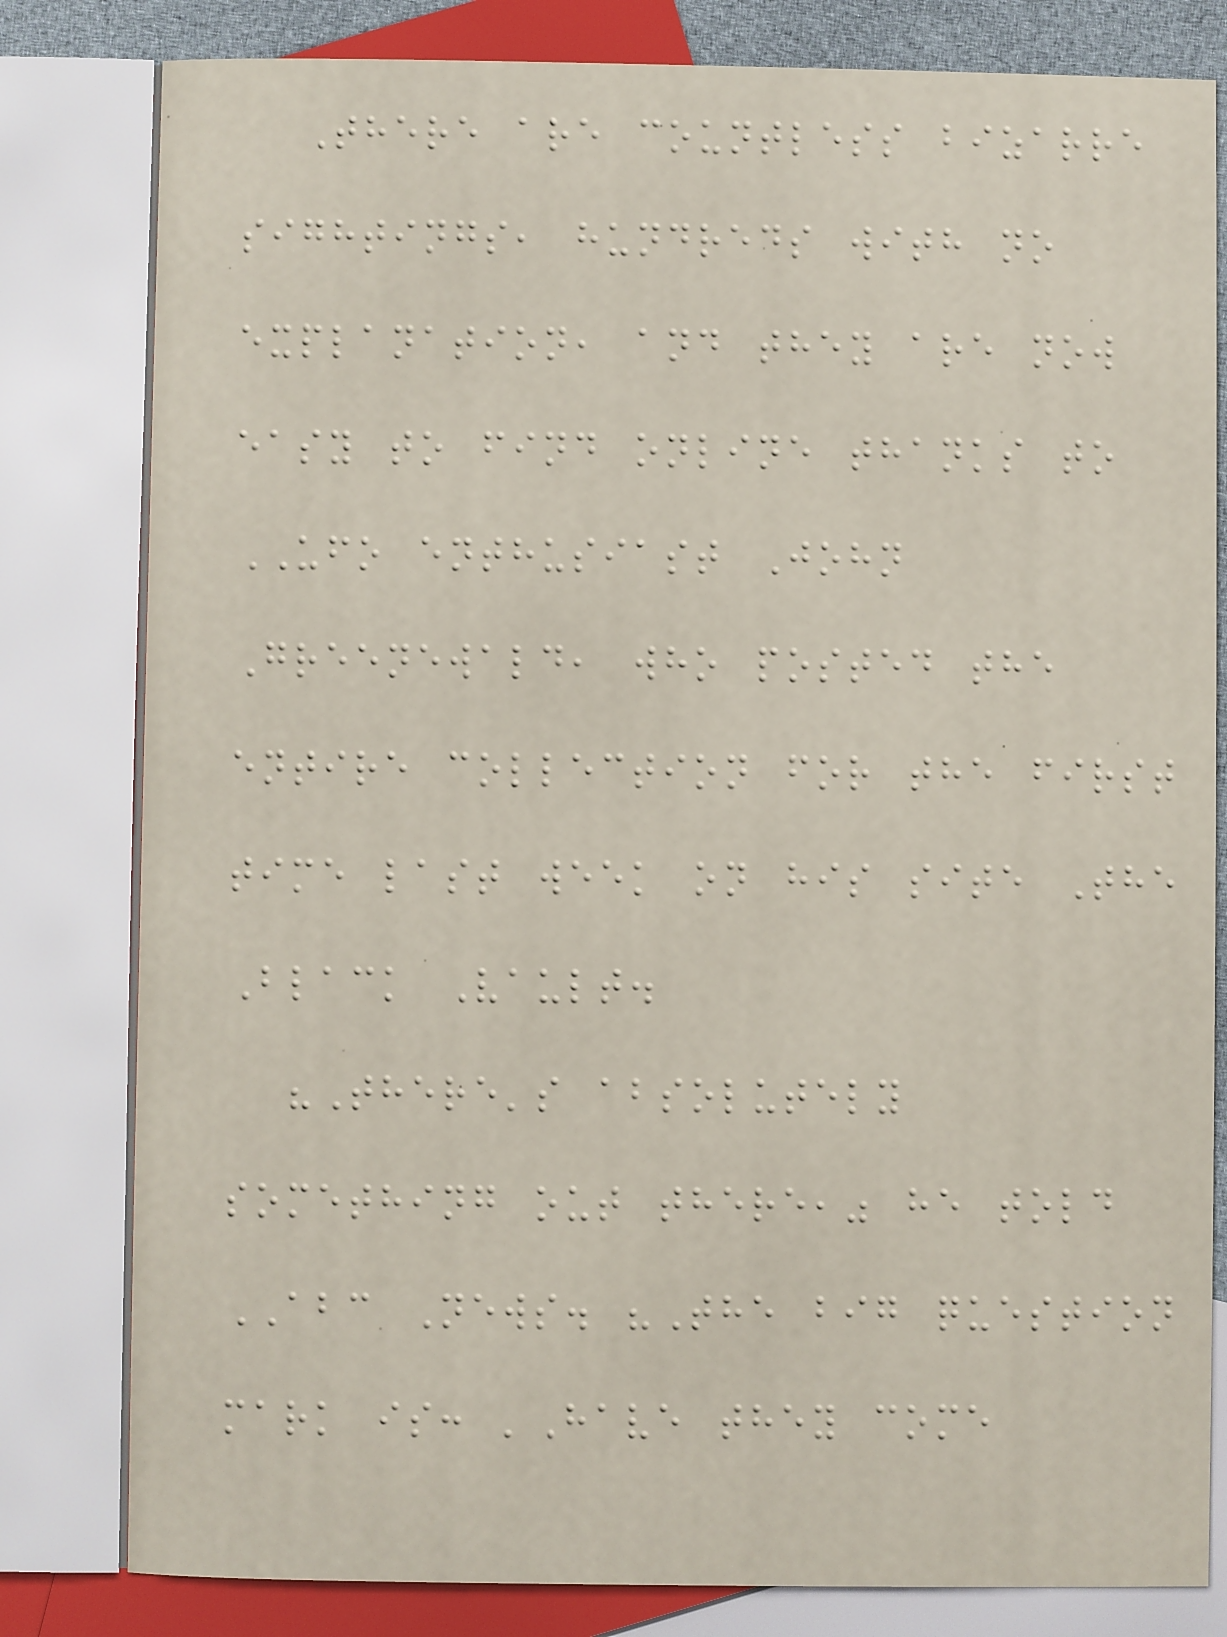There are countless bizarre
sightings, hundreds with no
explanation, and they are now
easy to find online thanks to
UFO enthusiast John
Greenewald, who posted the
entire collection for the first
time last week on his site The
Black Vault.
"There's absolutely
something out there," he told
ABC News. "The big question
mark is: 'Have they come
